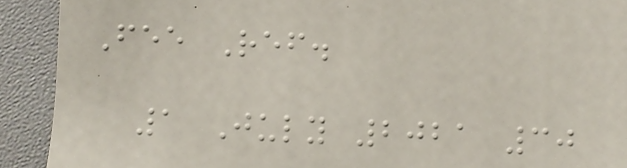Fee Ref.
1 July 2021 30
